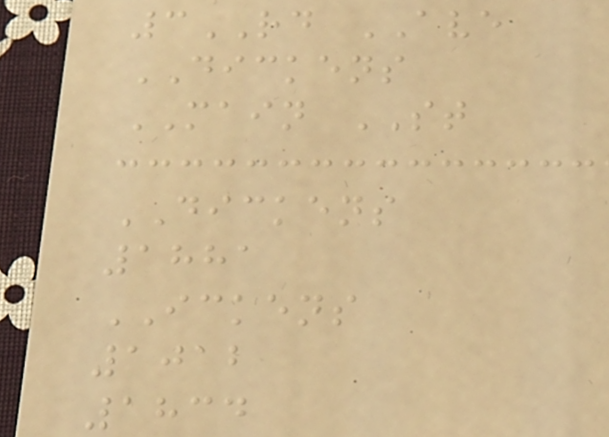3RD AVE
DICKENS
MAIN ST
DICKENS
1881
ICKENS
1012
1834
